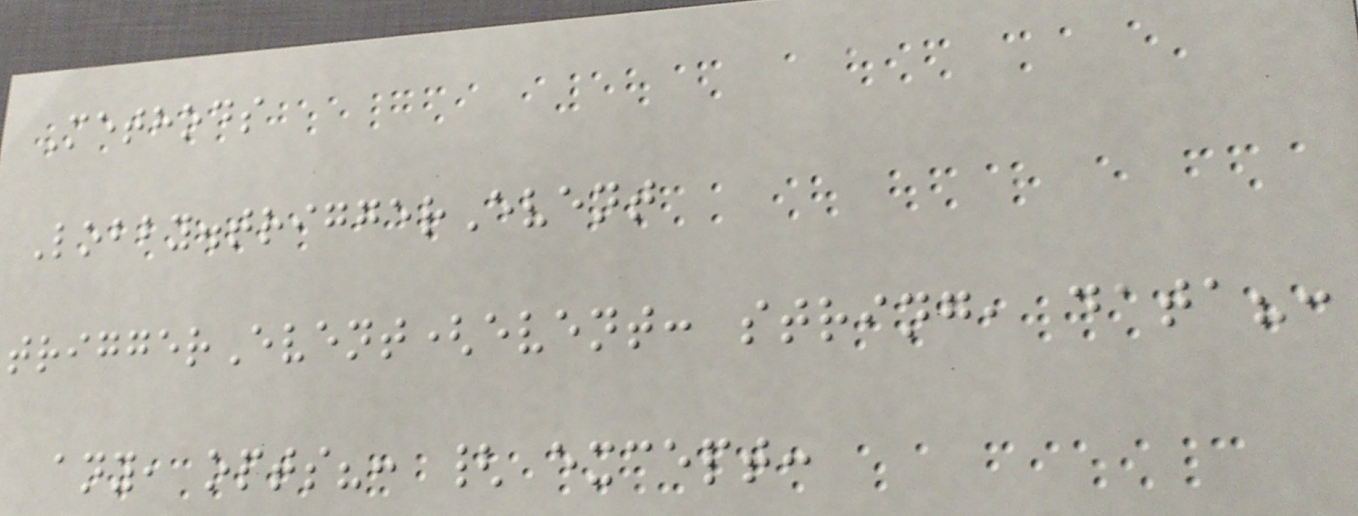Methods
Lobby.triggerEvent
triggerEvent(event: string, data?:
any, opts?: { except:
